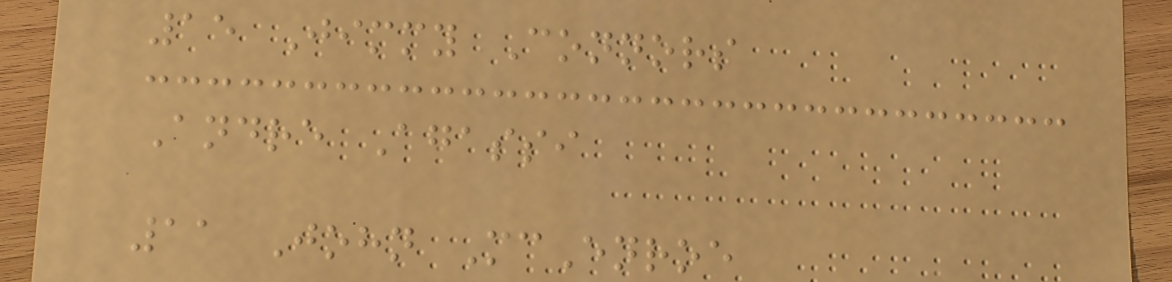15 Jimmy Connors
Andre Agassi
11 John McEnroe
